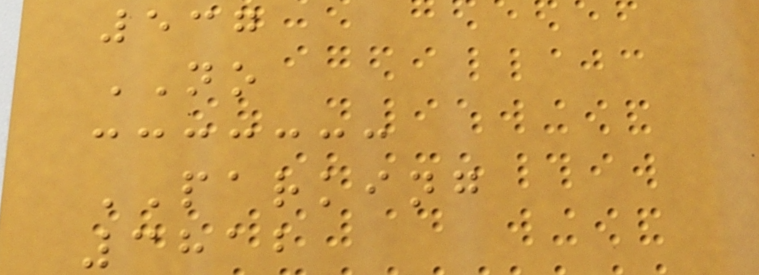537
NO
PARKING
3812
